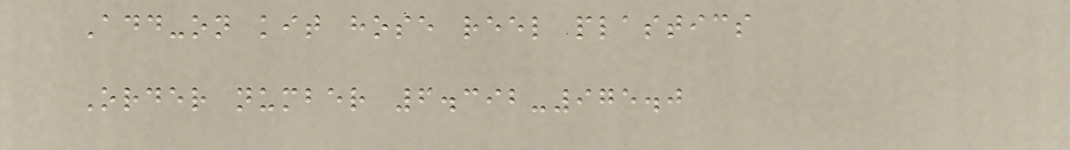Add-on kit hose reel plastics
Order number 6.392-975.0
